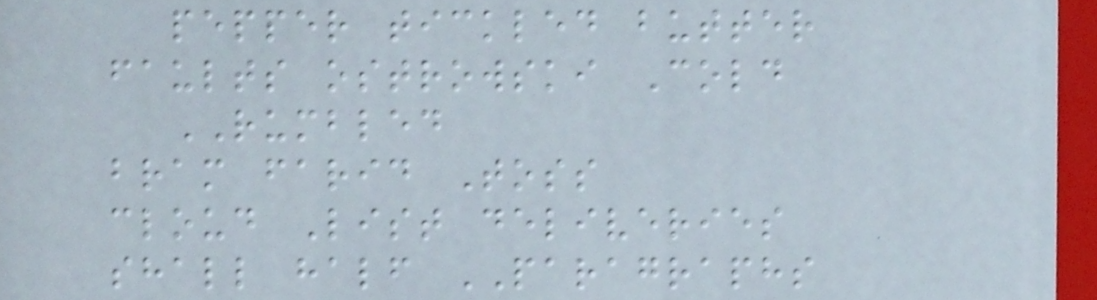pepper tickled butter
faults ostrowski Cold
RUMBLED
bram farid Toss
cloud List deliveries
shall half PARAGRAPHS
